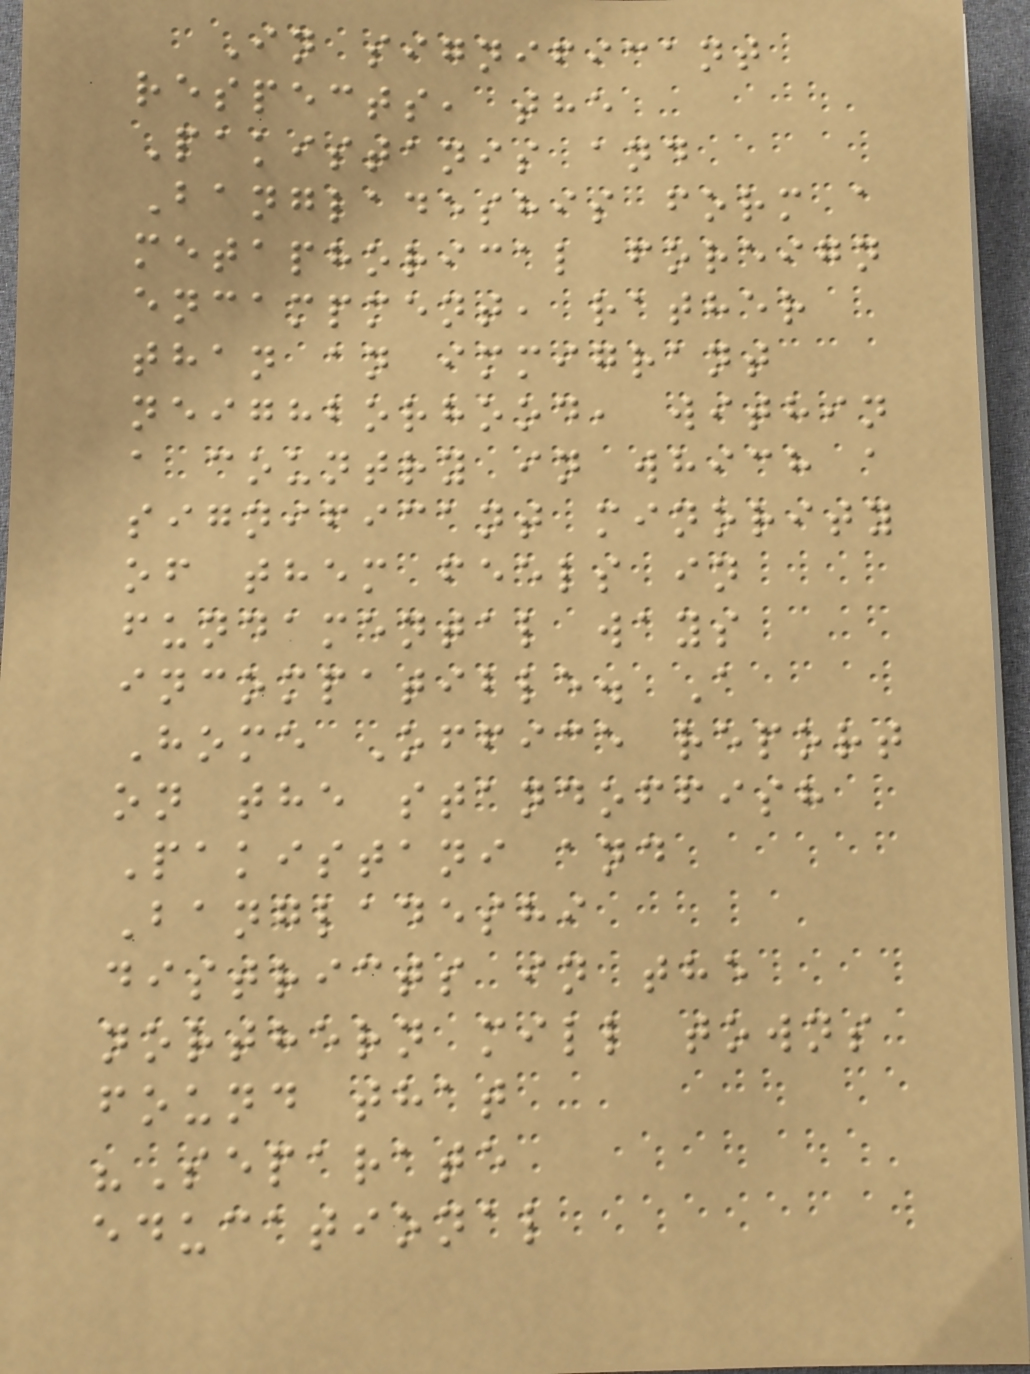In significant
respects, the
Pakistanis and
Bangladeshis form a
metaphorical foreign
encampment, rather
than an immigrant
neighborhood, within
a country in which a
significant minority
of them feels in
fundamental ways
incompatible. A
Home Office report
on the standoffish
Pakistani and
Bangladeshi
districts in the
northern mill towns
found that
"Separate
educational
